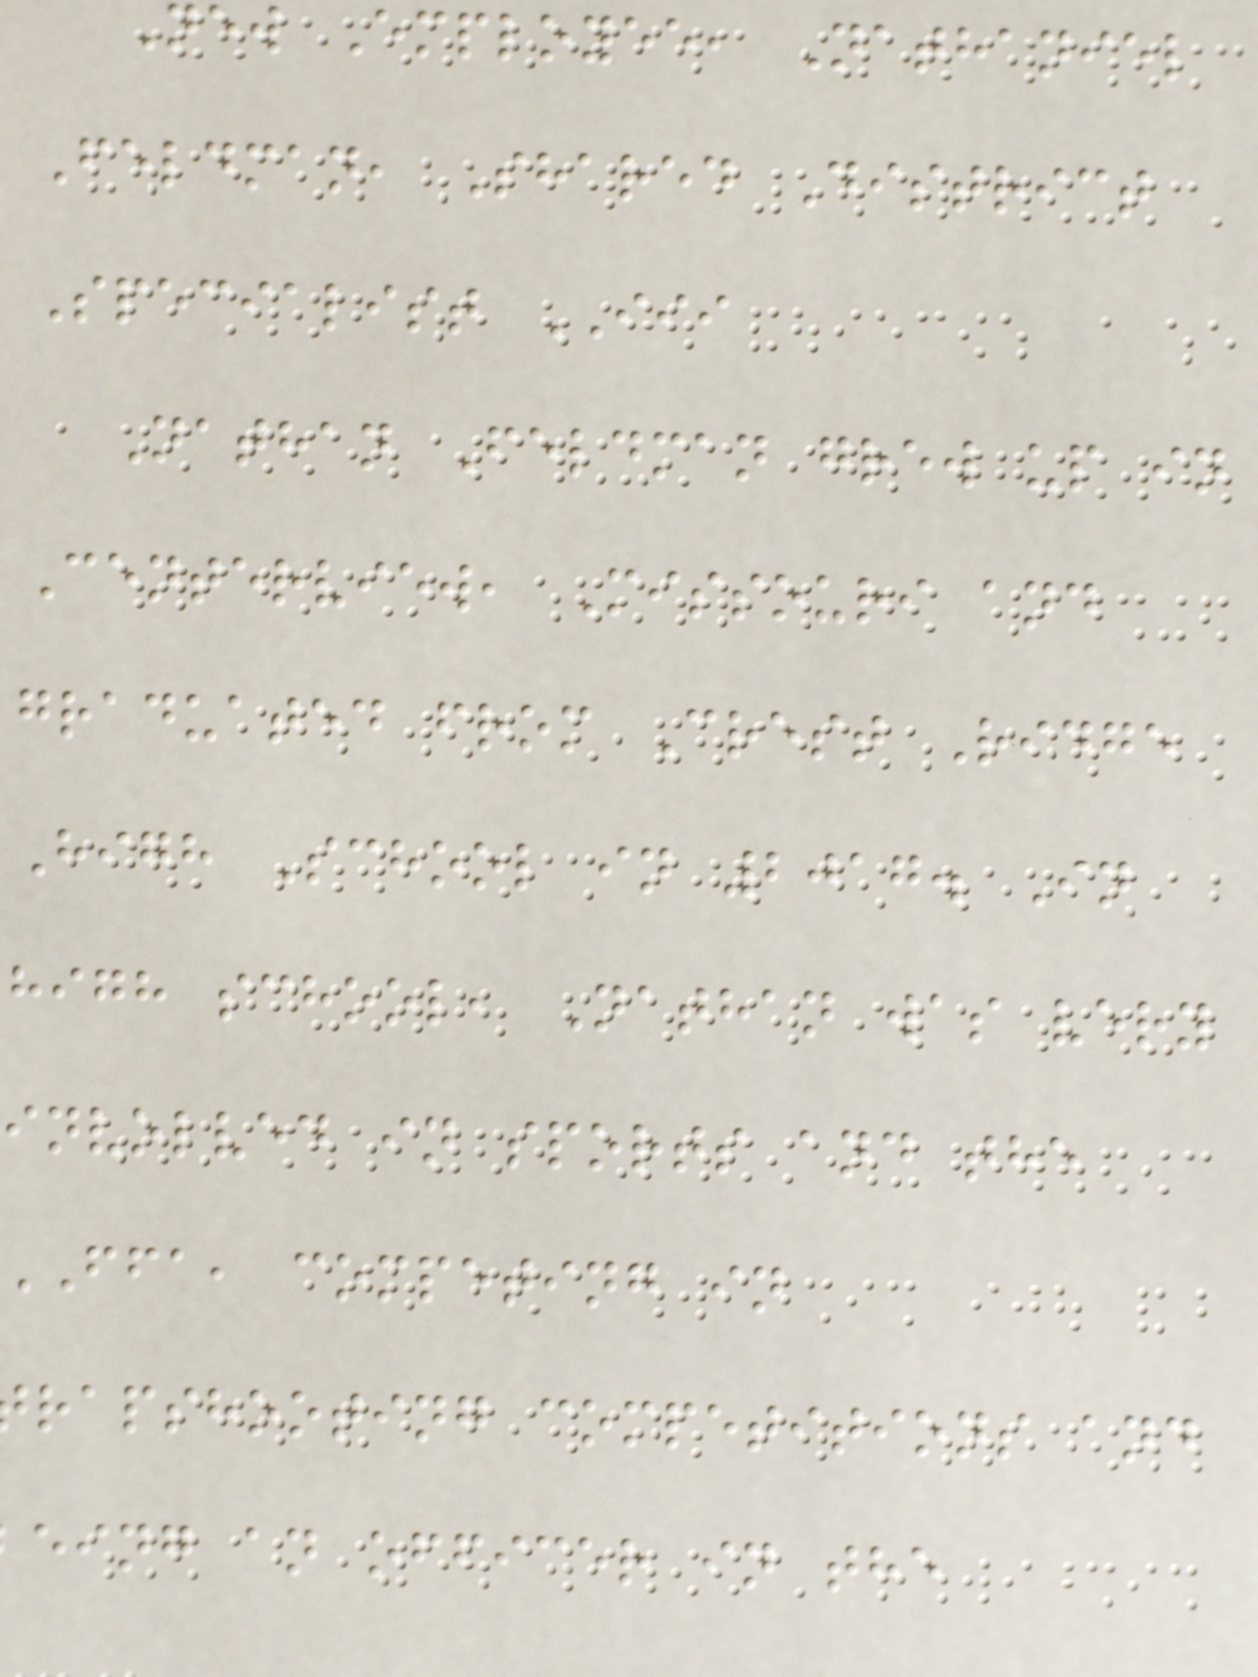New Employee, Nathaniel
Feldman, Shared District
Specialist III
Nathan Feldman grew up in
Centerview, Missouri and
graduated from Crest Ridge
High School in 2017. In
high school, Nathan was very
involved in sports and the
ffa, competing in
rapshooting competitions and
eing an officer in the
